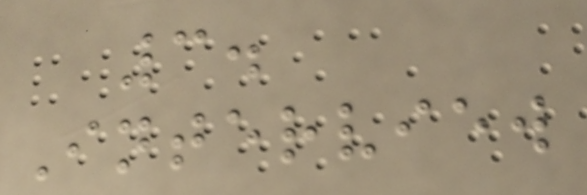3.
Interview
